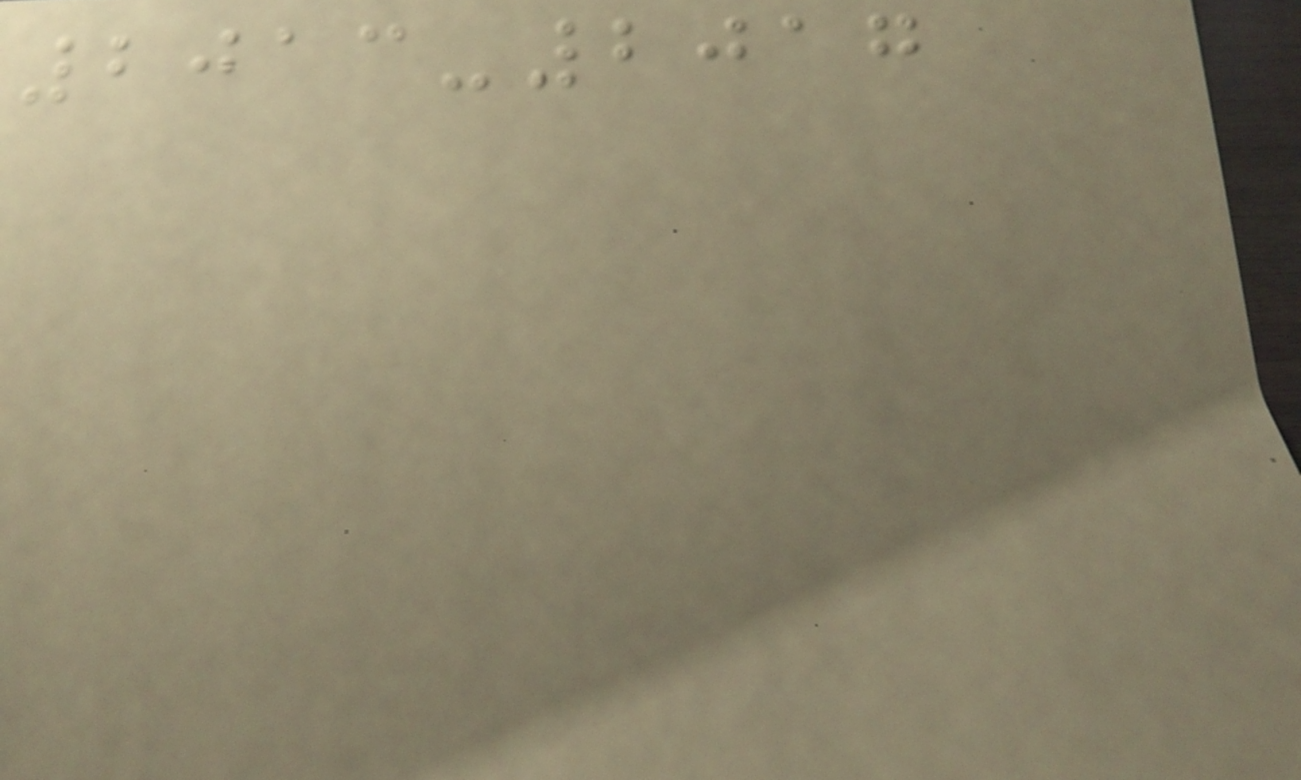2013-2017
